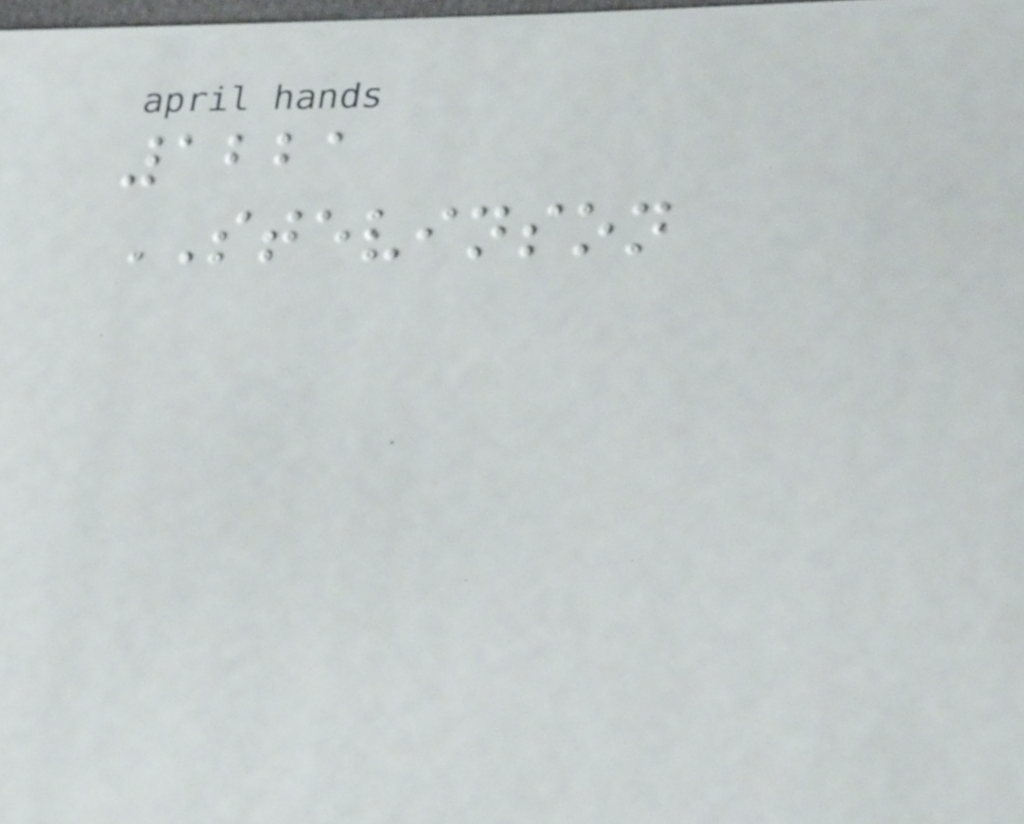1221
STEVINSON
